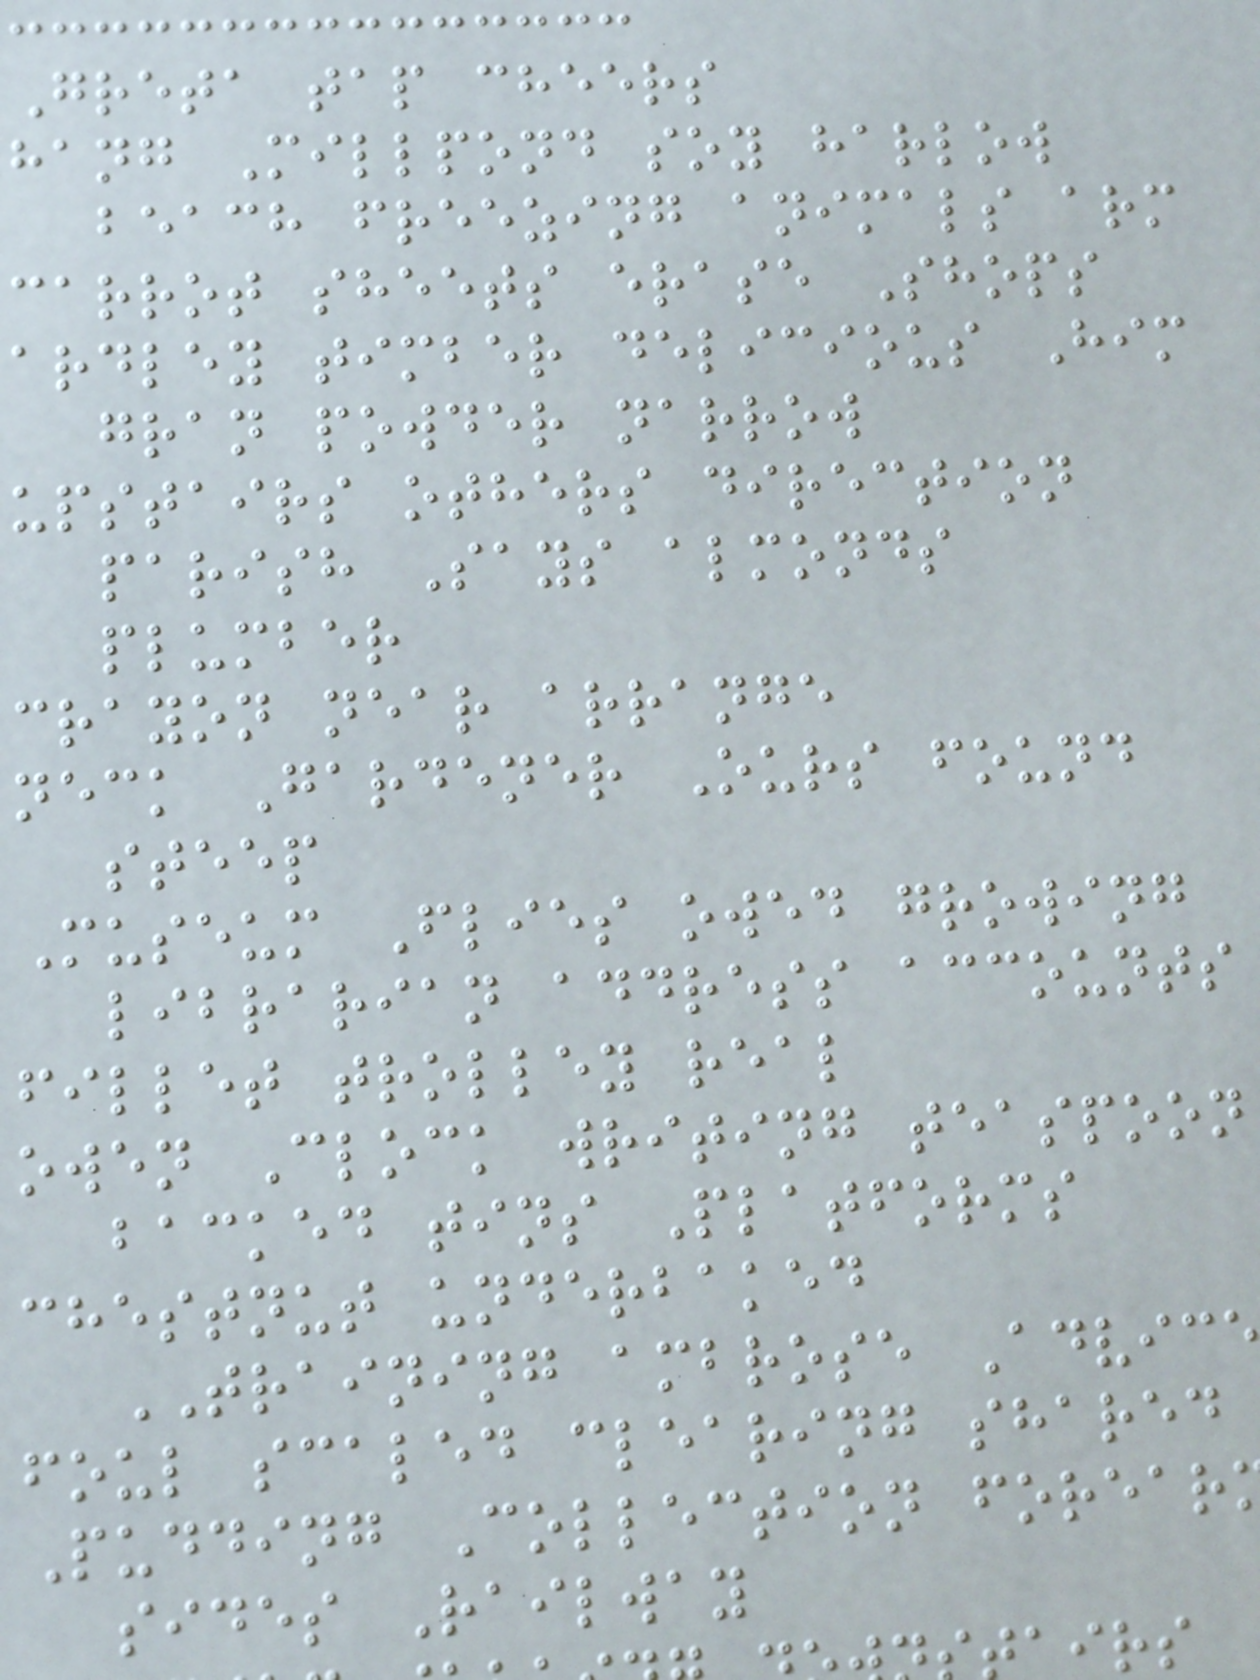Greta tap cheers
hang Millpond soy harlow
beach freezing animals arm
carrot sheets erase Shops
ardley timber delicious Him
gran powder narrow
upstairs others direction
parish Says almonds
plumber
crayon near arrange
neck Gardener Ours found
steep
Museum Flies owed growing
librarian address accounts
fillet trolley real
owen Clock writing teaspoon
backed tins Platforms
chestnut underbaked
TRAINING ambrose Advice
foul scaled clearing shared
Pudding Collection forear
sides Railway
